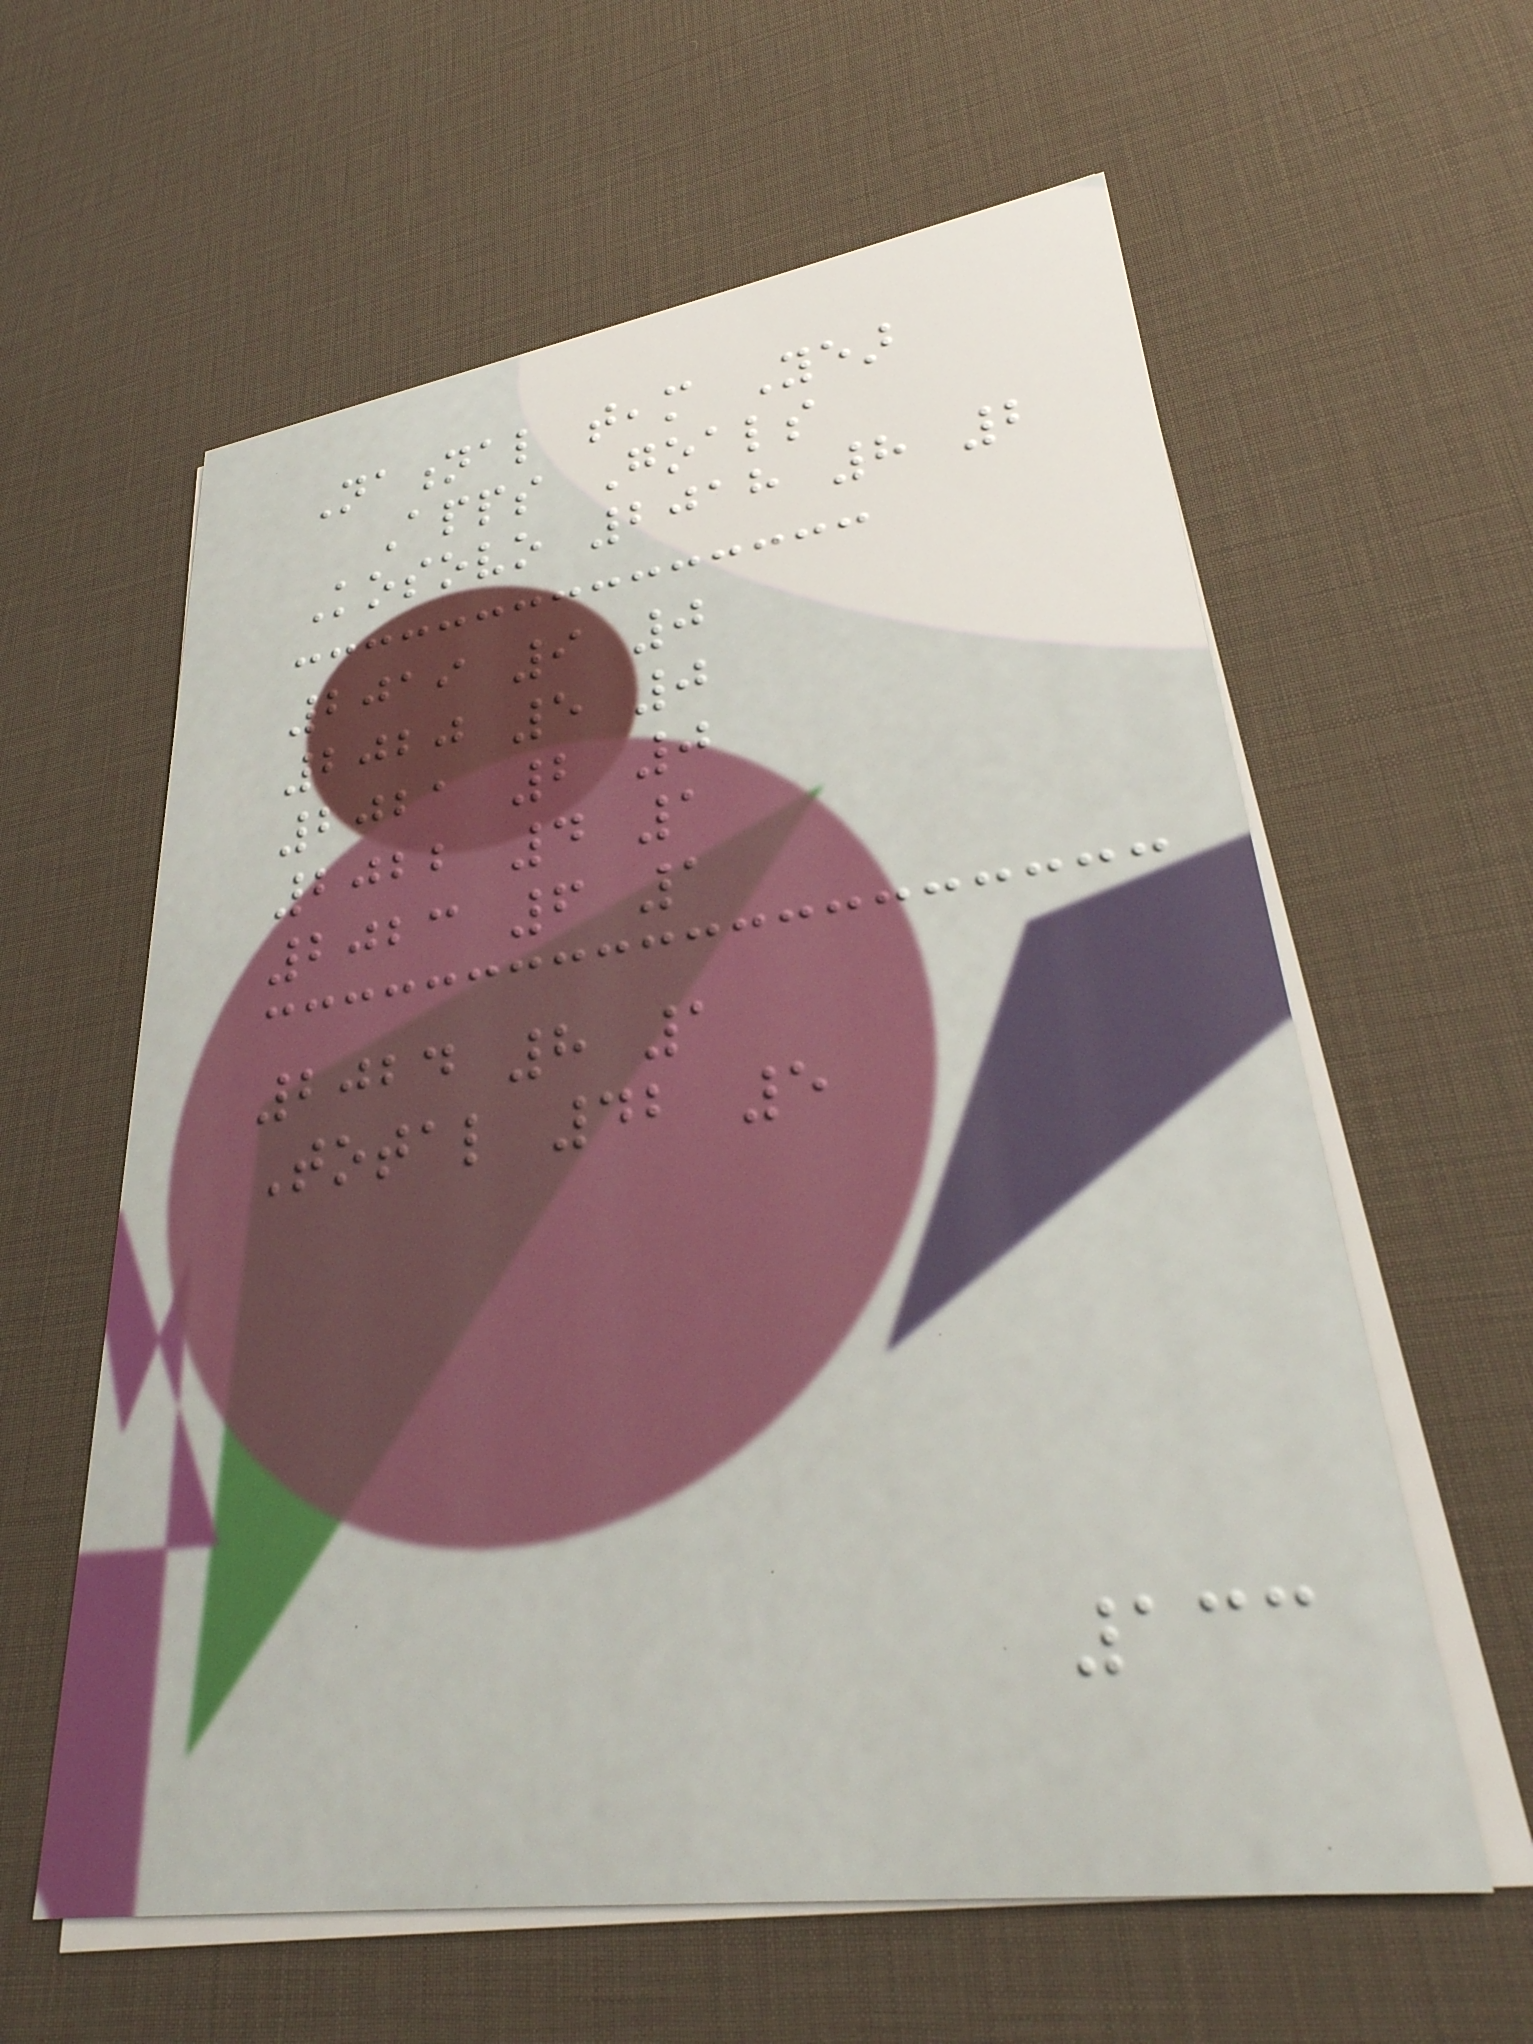National team Year
Apps Goals
Kosovo 2018 8 2
2019 9 0
2020 5 0
2021 2 0
2022 4 1
2023 6 1
2024 8 1
Total 42 5
133
